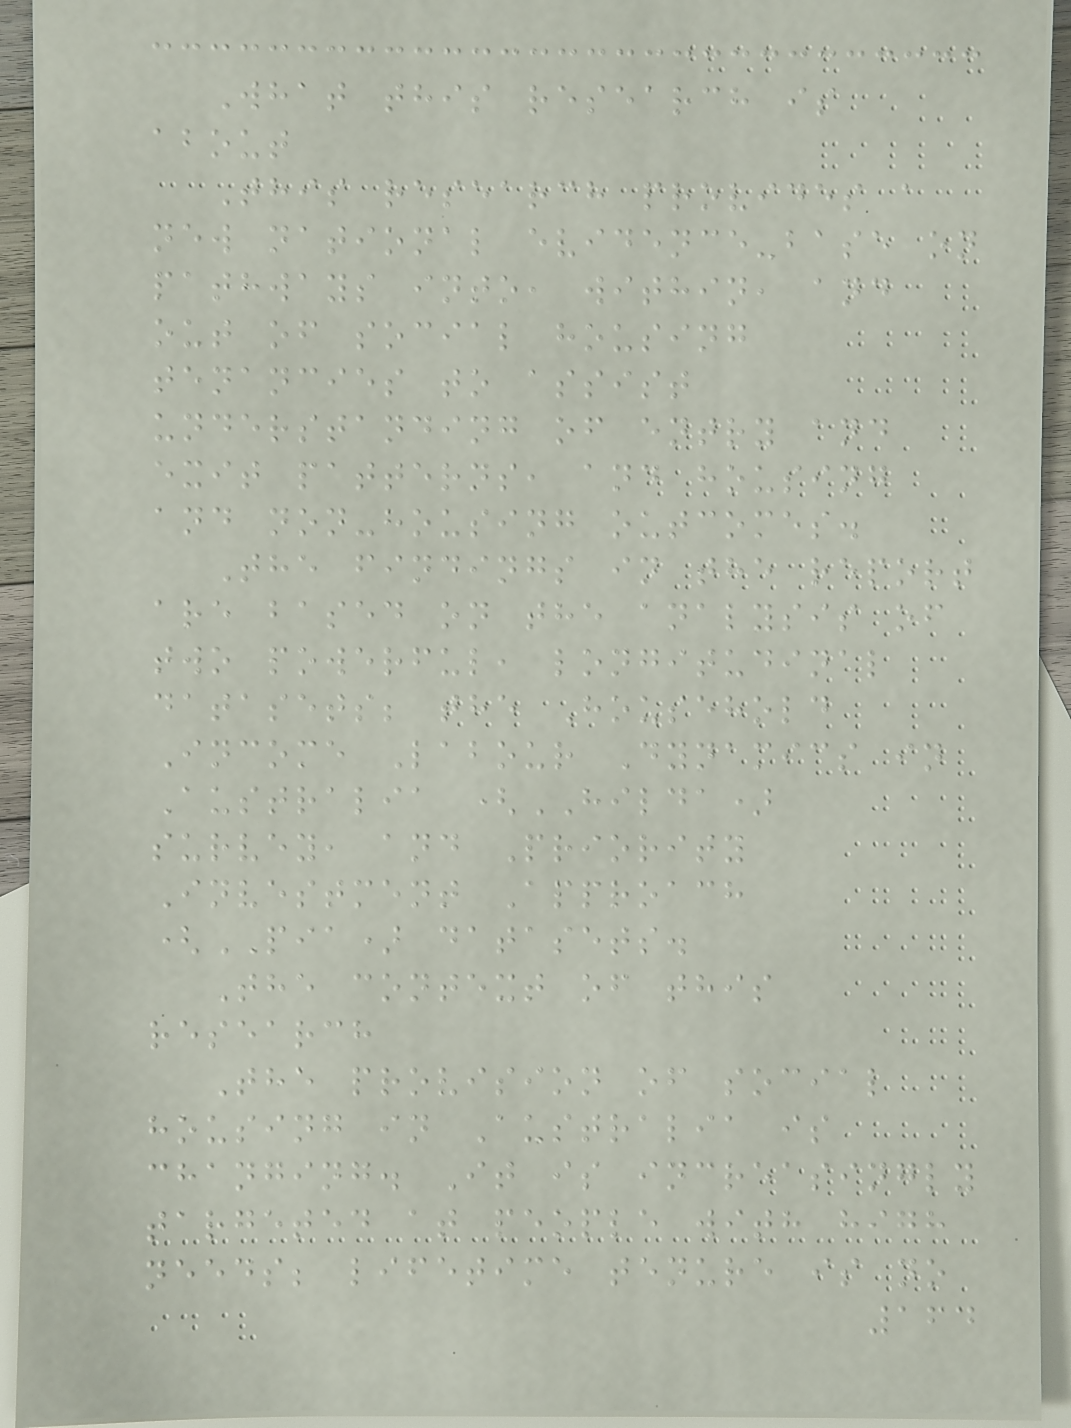What this research is
about
This research provides a
new national evidence-base on
pathways into, within, and
out of social housing
tenancies to assist
understanding of entry and
exit patterns, and housing
and non-housing outcomes.
The findings in the report
are based on the analysis of
two powerful, longitudinal
datasets; the Household
Income Labour Dynamics in
Australia (HILDA)
survey, and Priority
Investment Approach
(PIA) datasets.
The context of this
research
The provision of social
housing in Australia is
changing. It is increasingly
targeted at people with high
needs; lifetime tenure is no
164
